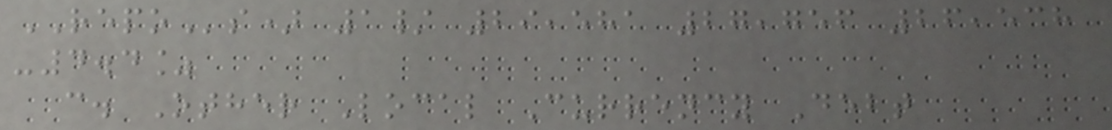REPOs) 1/ 29,581 27,756 26,538
-4.4%
c. Other Local Currency Debt
